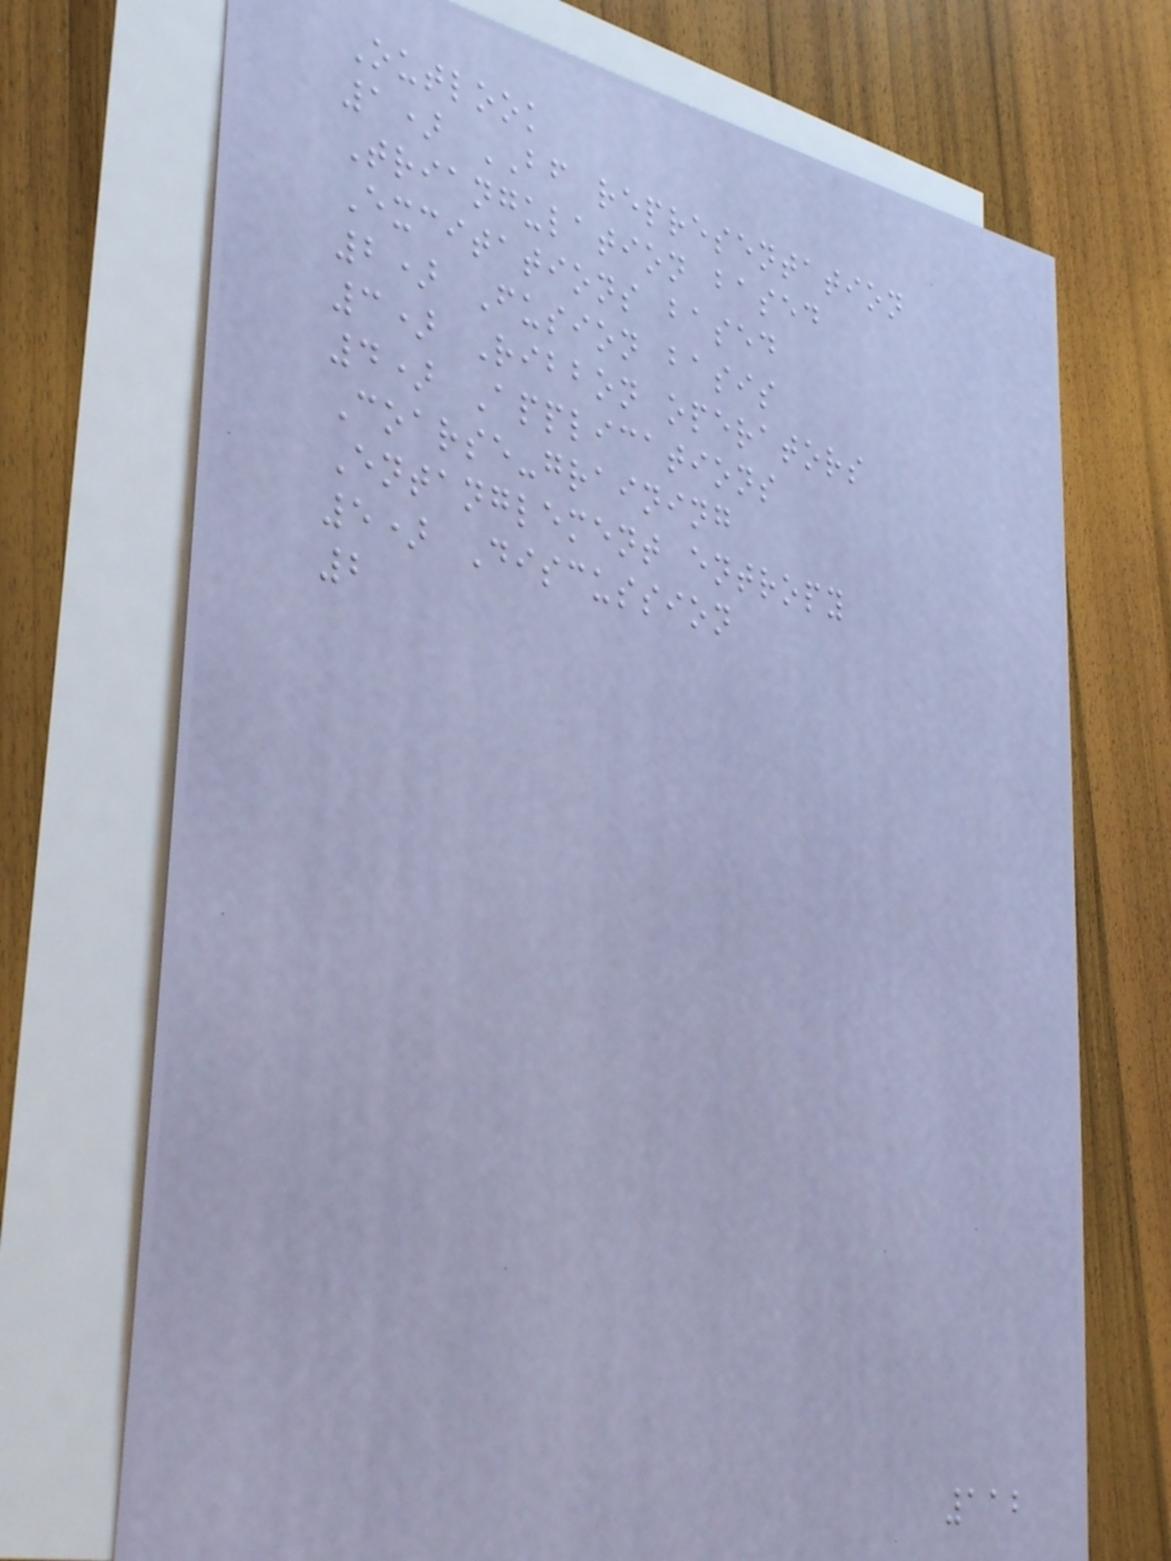Outlook
1) BF representation
Triangulation based
Excitations based
2) Fusion basis
3) Ribbon operators
4) Applications
Coarse-graining
Entanglement entropy
5) Discussion
2
112
